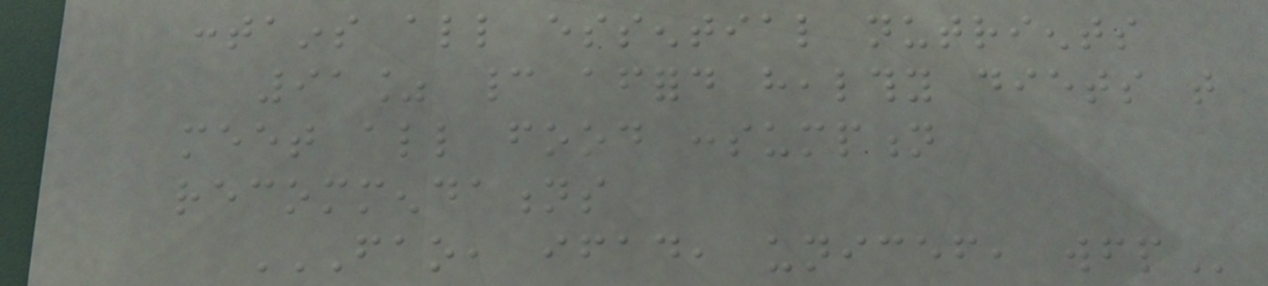contains all essential nutrients
91% cannot afford healthy diets that
meet all food consumption
recommendations
FAO, IFAD, UNICEF, WFP
